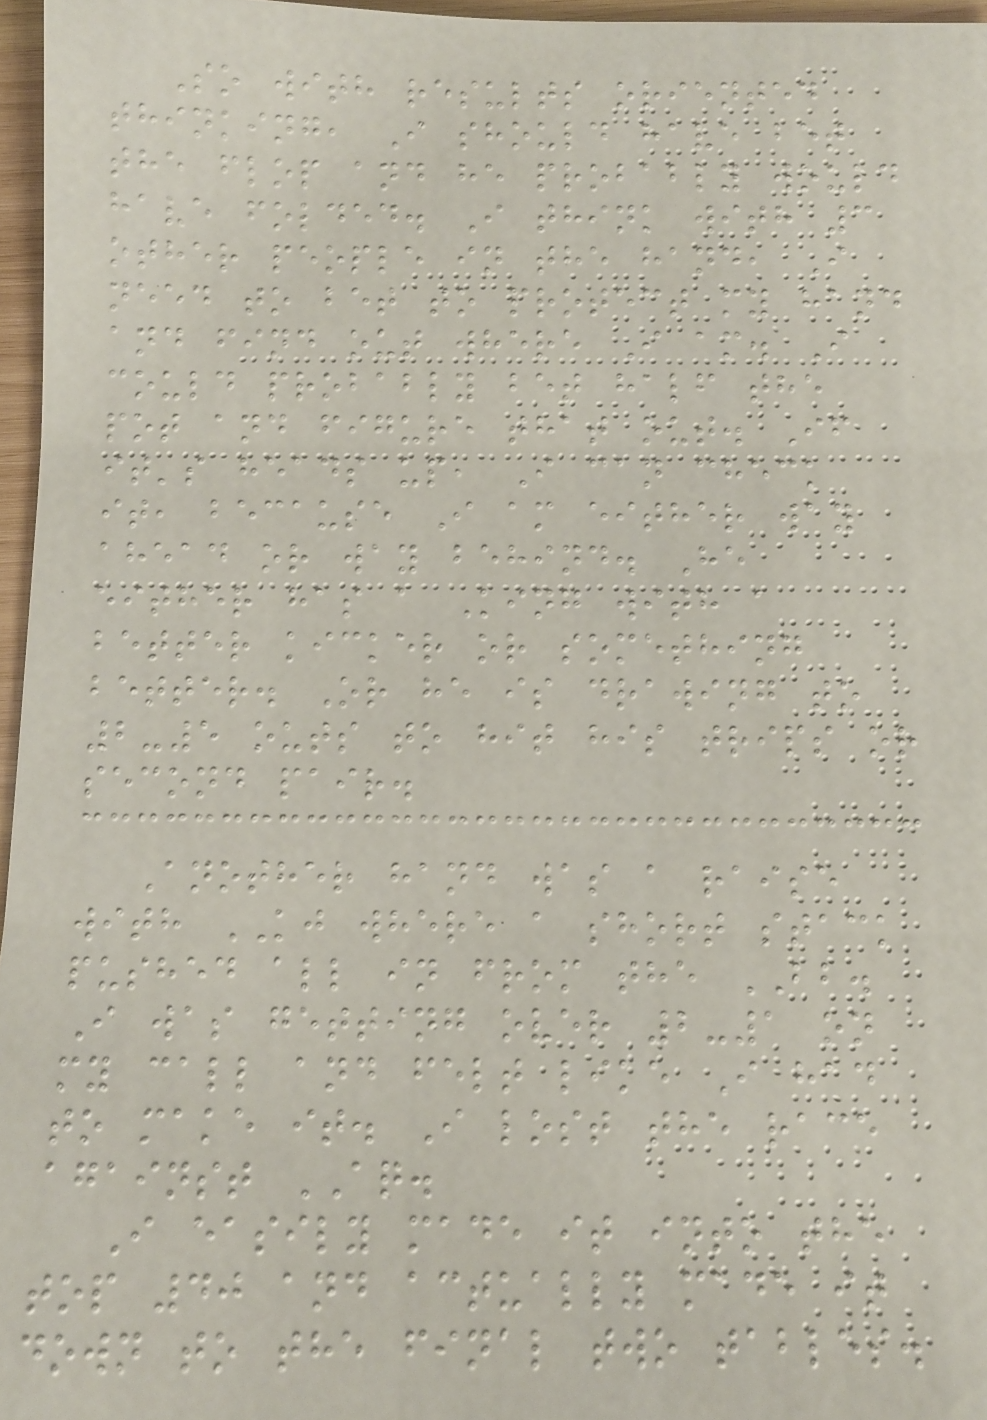So with results oriented
thinking, I should have bet
the flop and he probably would
have folded. I think with 3
other people in the hand, I
need to bet to protect my hand
and find out where I am. I
could probably bet half the
pot and figure that out. If
it's heads up, I can check
it, because I am either way
ahead or way behind. He
either has a King with a
better kicker or something
better. Or he is drawing to
2-5 outs to hit his trips or
second pair.
Another hand was a raise
with KJ where a short stack
pushed all in from the BB.
I was getting over 2-1 on
my call and felt like I had
to make it. I lost the race
against AQ.
I easily made it into the
top 40 and actually made it
down to the final two tables.
